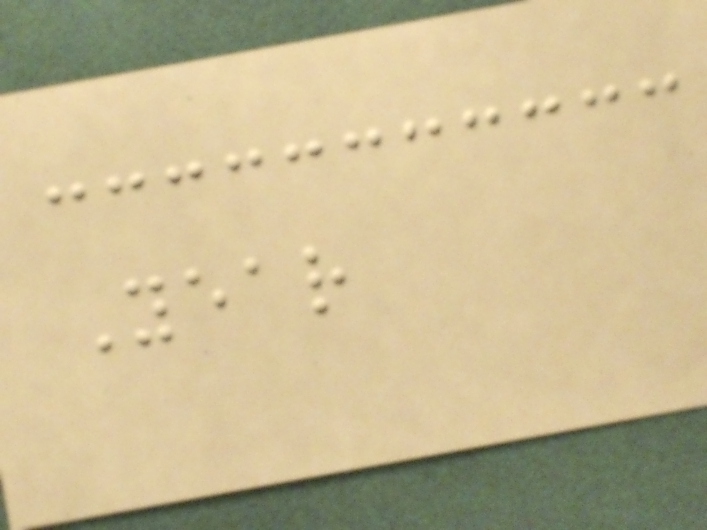Year
